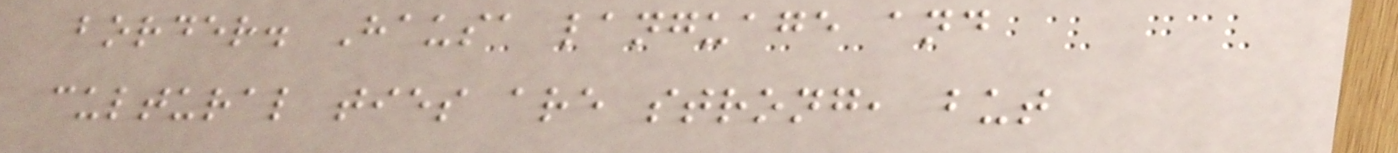border. Hausa language and
cultural ties are strong, but
